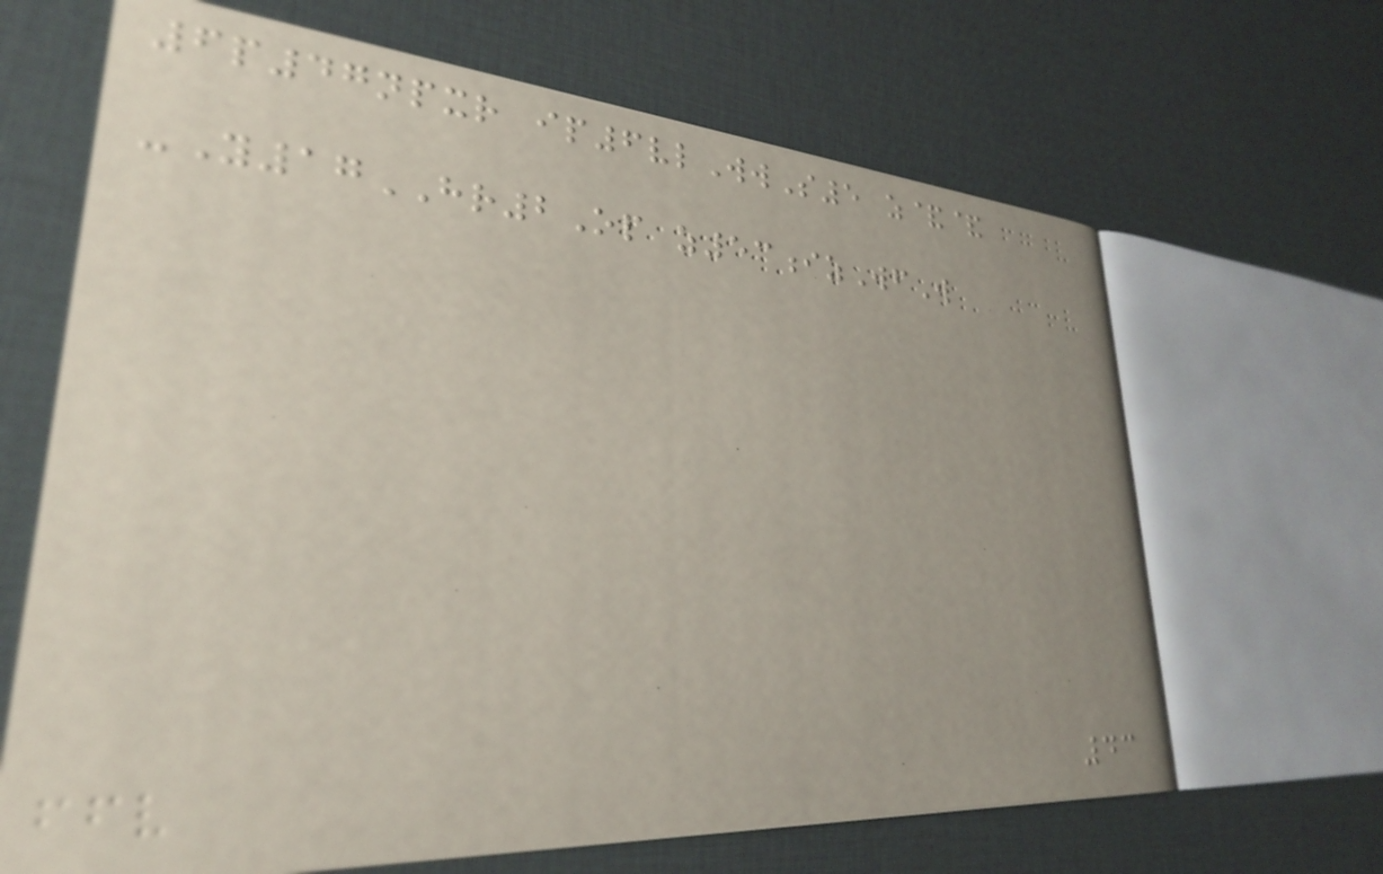6p47npxr ip6vlWwS5 z&&
-Y17HR2Op z53izWfW
43
